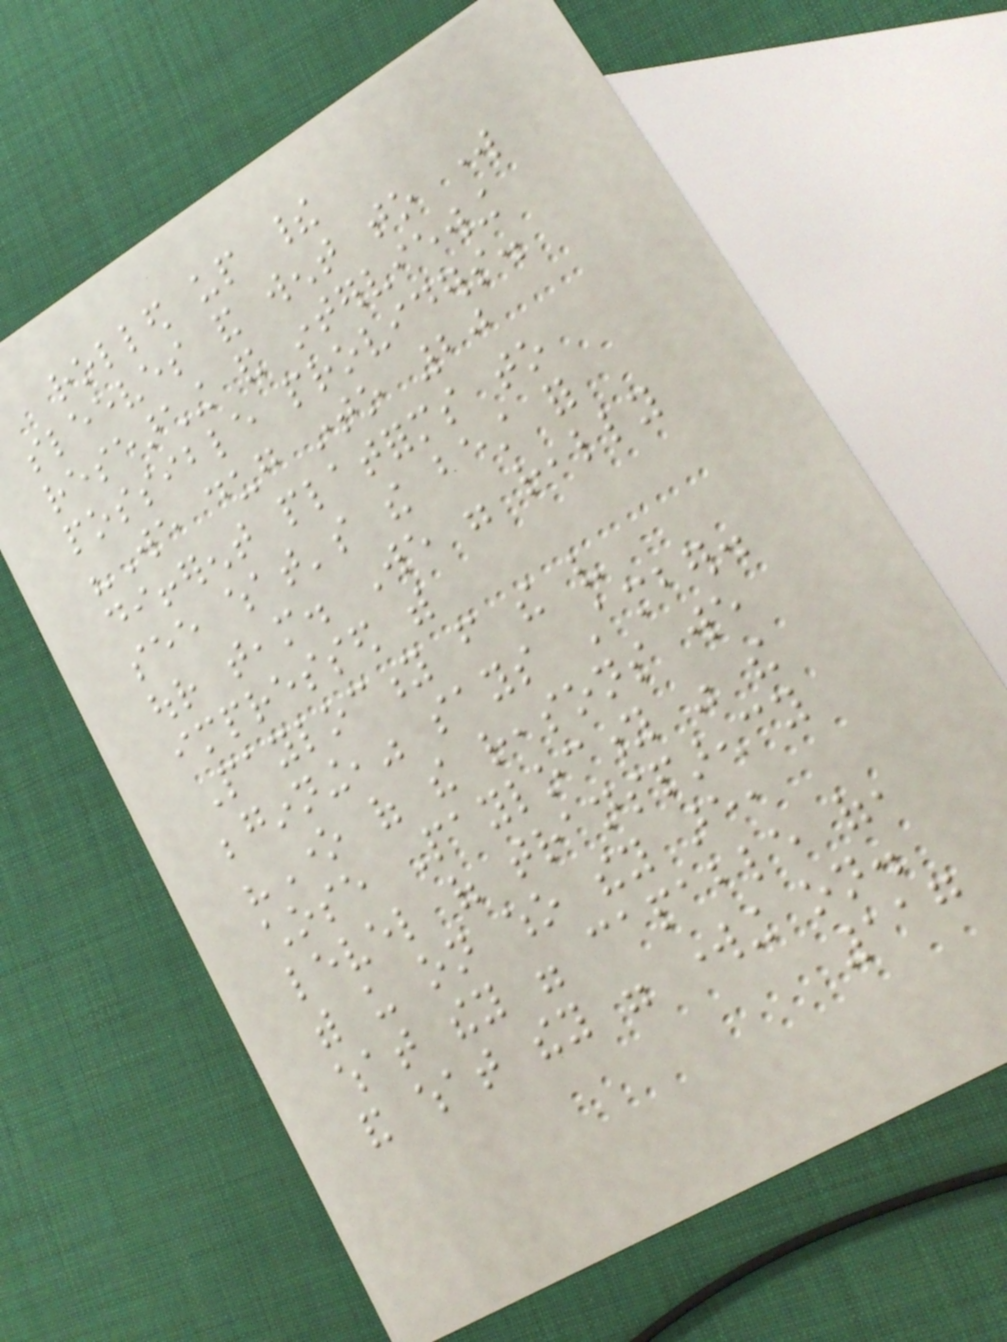rolled up their
sleeves and went to work
researching and interviewing
possible providers.
"We dug into 20
different platforms to
see what's the best for
our team. We were really
impressed with
Paylocity from the very
beginning," says Amber.
"One of the reasons we
chose Paylocity was the
level of transparency
with us on who they are,
what they were capable of,
and what they were working on.
117
